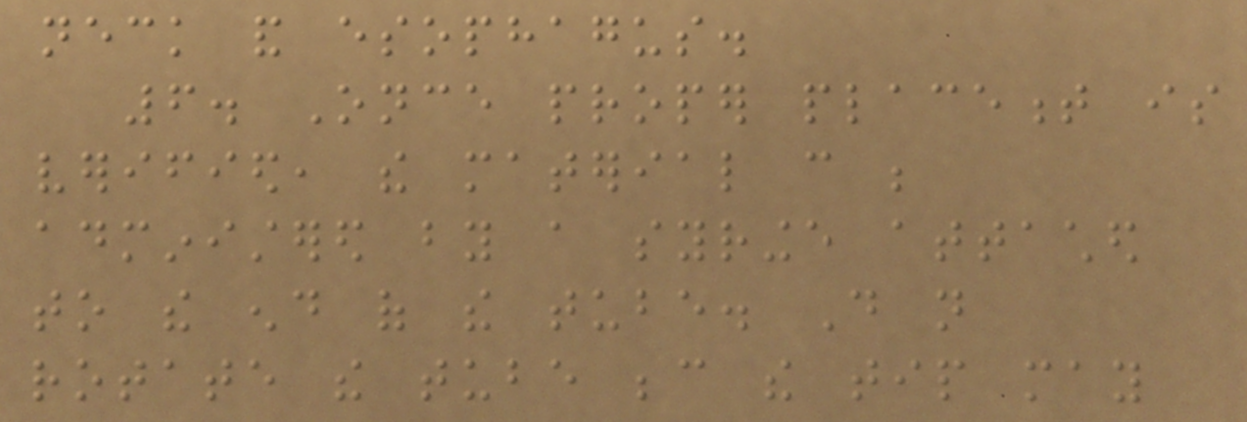neck and esophagus.
6. Once proper placement is
verified, the material can be
administered by a syringe attached
to the end of the tube. Do not
rotate the tube because the tip may
